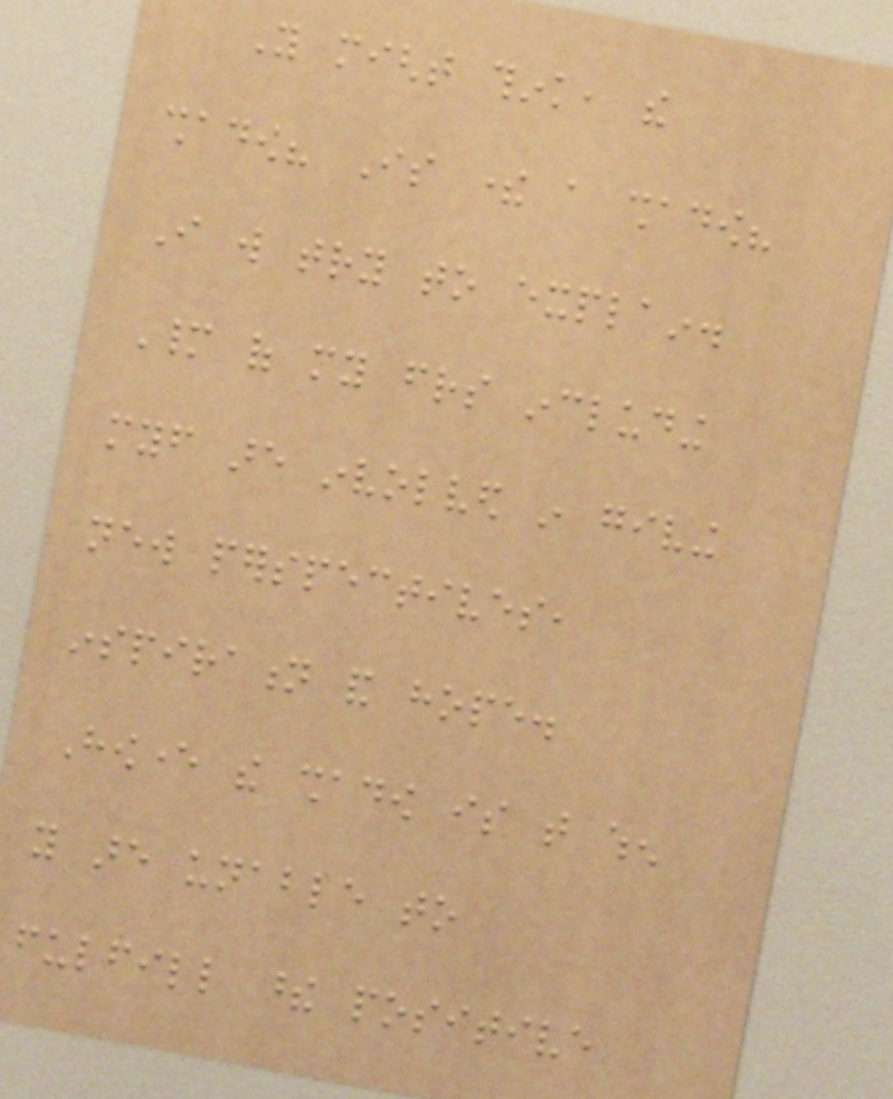You might think, the
shadow? Is there a shadow?
I will try to explain.
Many of my friends including
myself are involved in giving
new perspectives,
inspiration and hope.
However the shadow is that when
you are unable to
fulfill these positive
